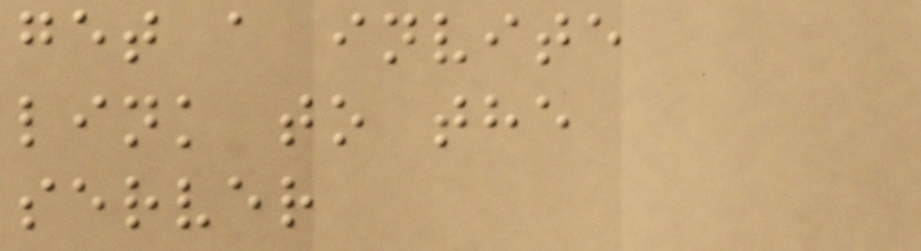get a invite
link to the
server
